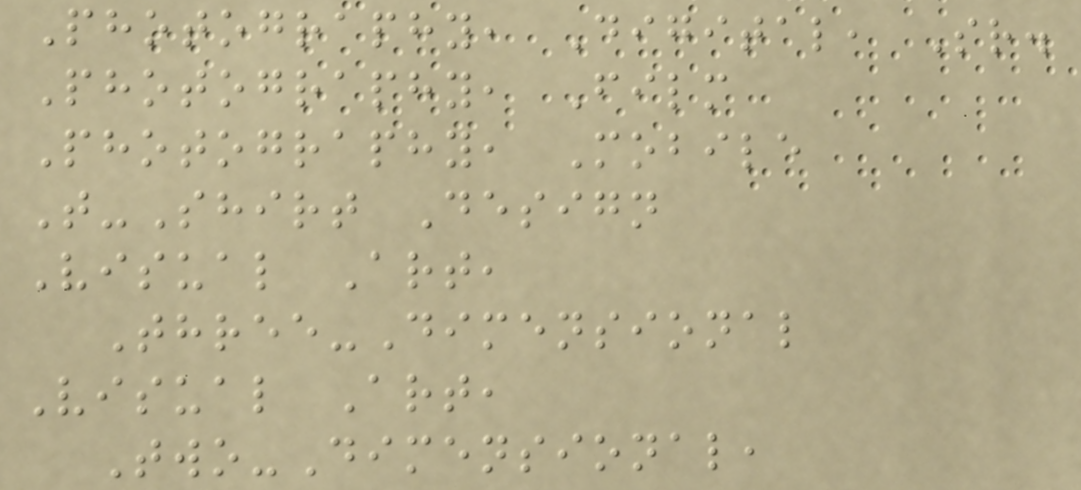Photography, Digital, Sr.
Photography, Film
Photography, Mobile
T-Shirt Design
Visual Art,
Three-Dimensional
Visual Art,
Two-Dimensional,
